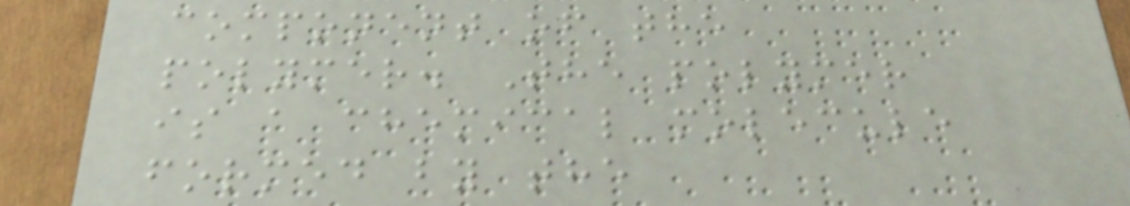component of the
polymer. The polymer
is a chemical molecule
formed by the
